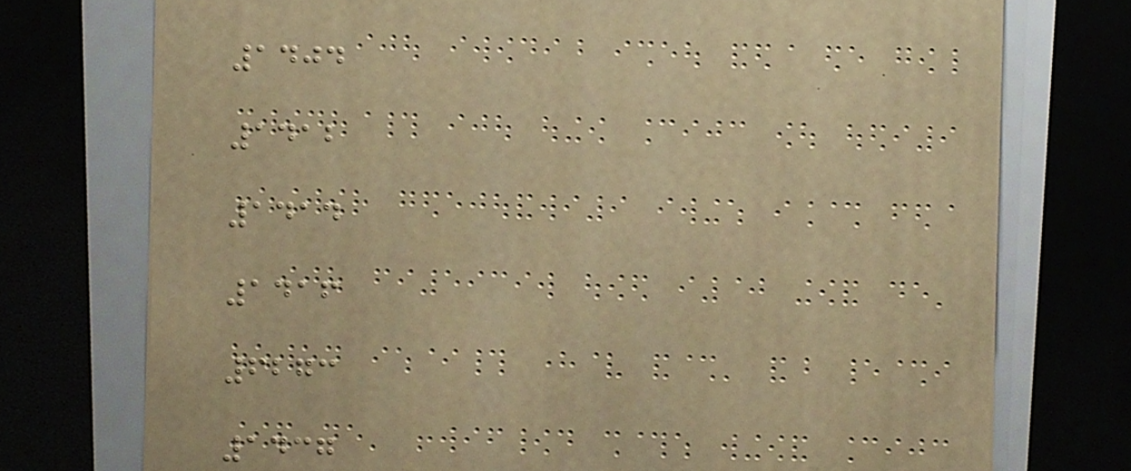1404
1412
1414
1416
6273
1437
